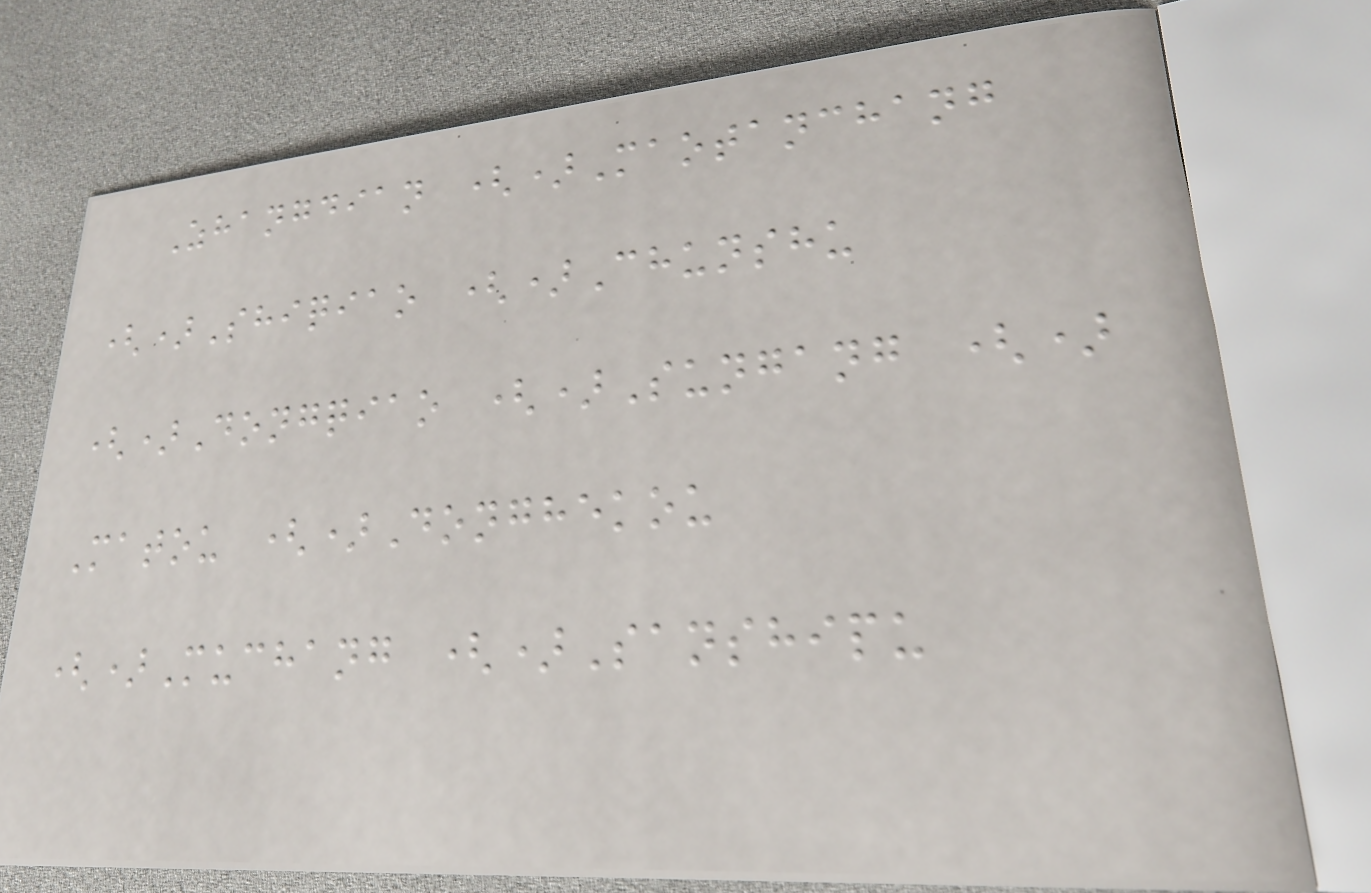Zhangdian ()Maotanchang
()Shiqiao ()Chunshu
()Dongqiao ()Sungang ()
Matou ()Donghekou
()Muchang ()Sanshipu
